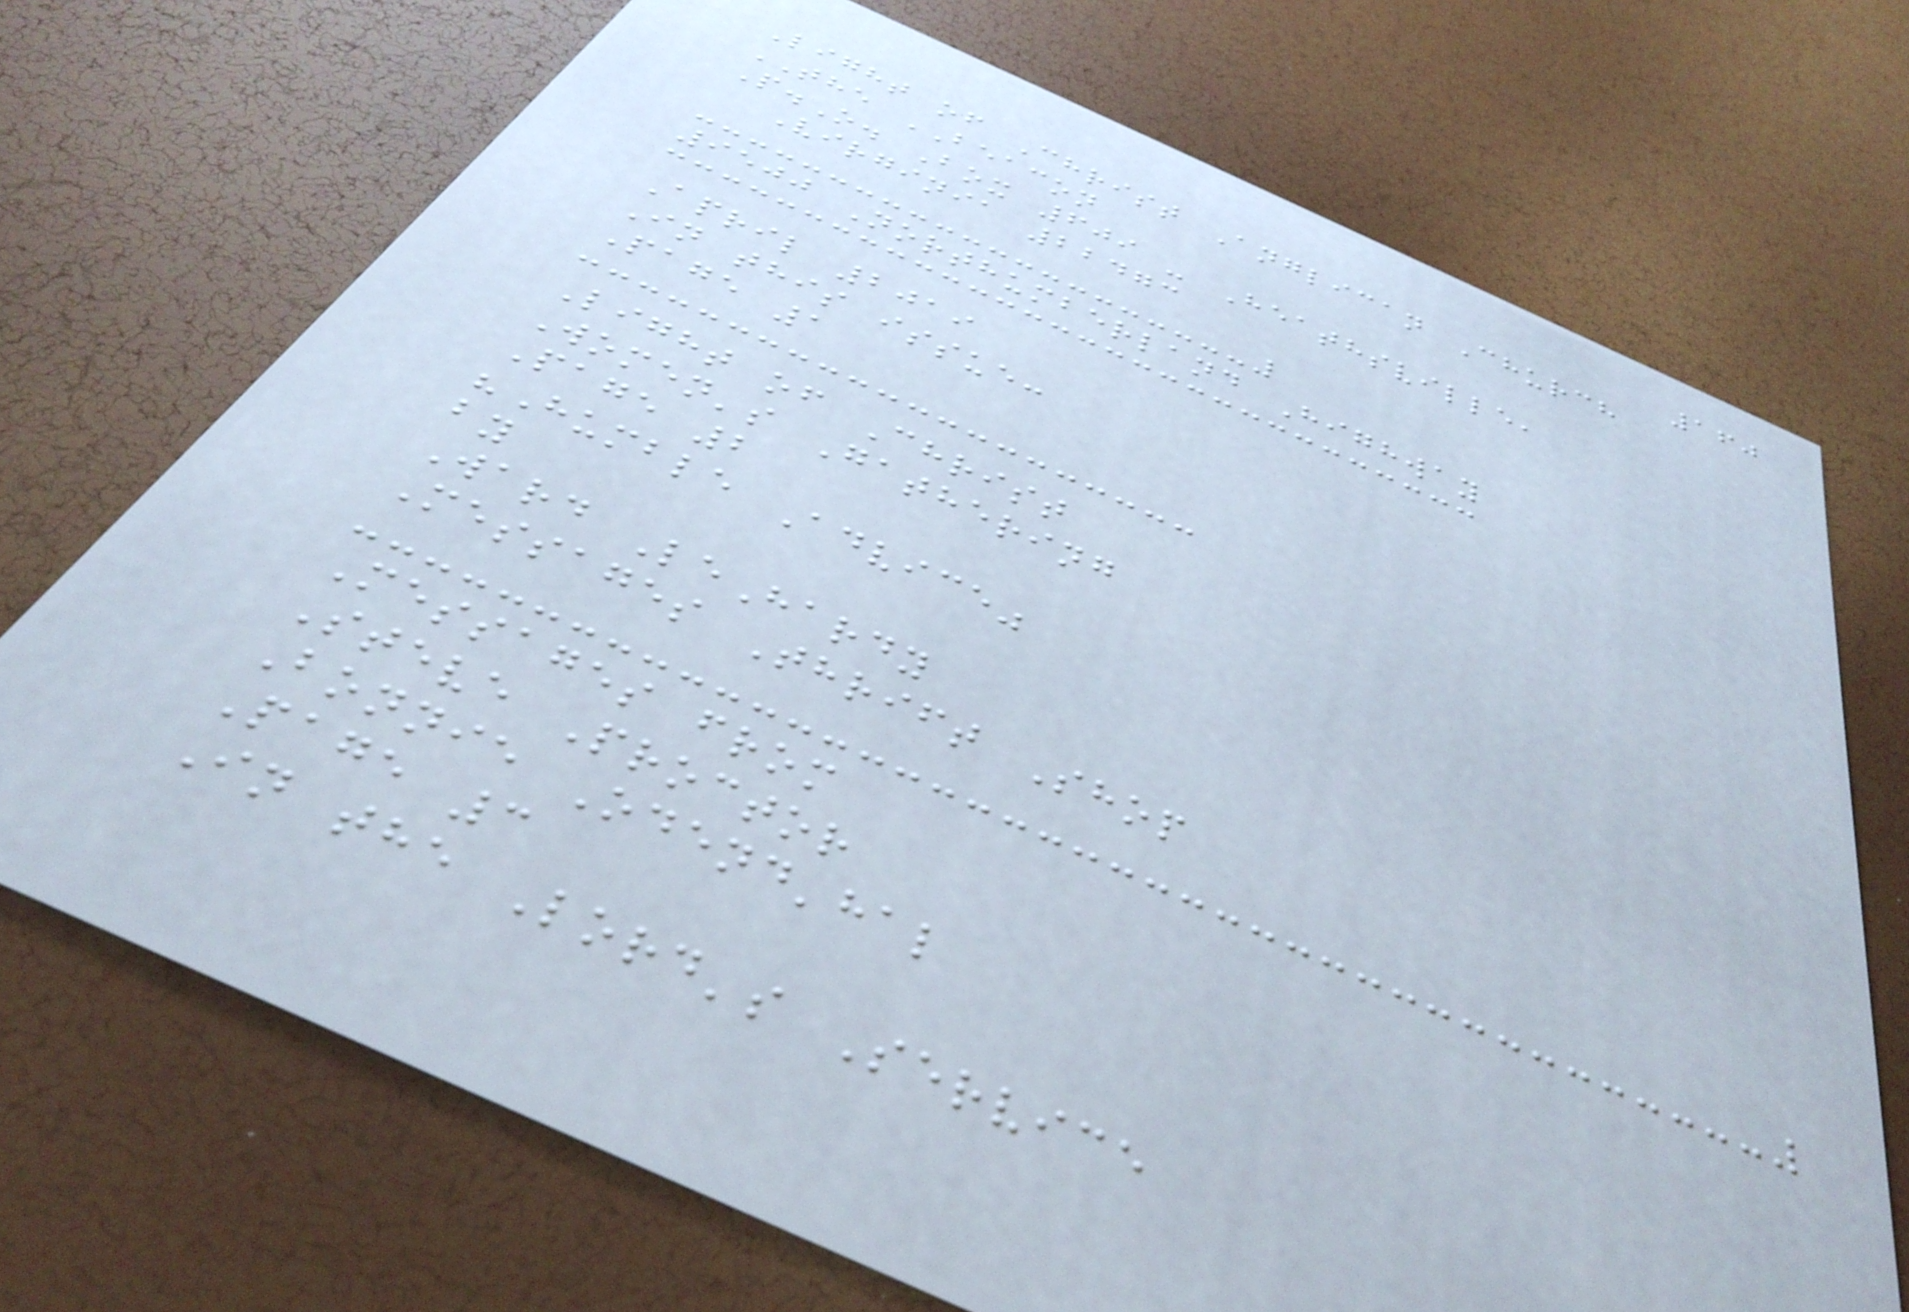160
Light of Christ Anglican Church
THE BEACON
P.O. Box 609 - Heathsville,
Virginia 22473
9500 Northumberland Highway
April 2019
In this issue:
Page 1
Light of Christ
Women's Gathering
Page 2
"Humble Advice"
by
Ward LeHardy
Messages Thrift Shop
Messages from
Steve Proctor
Bonnie Odend'hal
Page 3
In the Lord's Service
